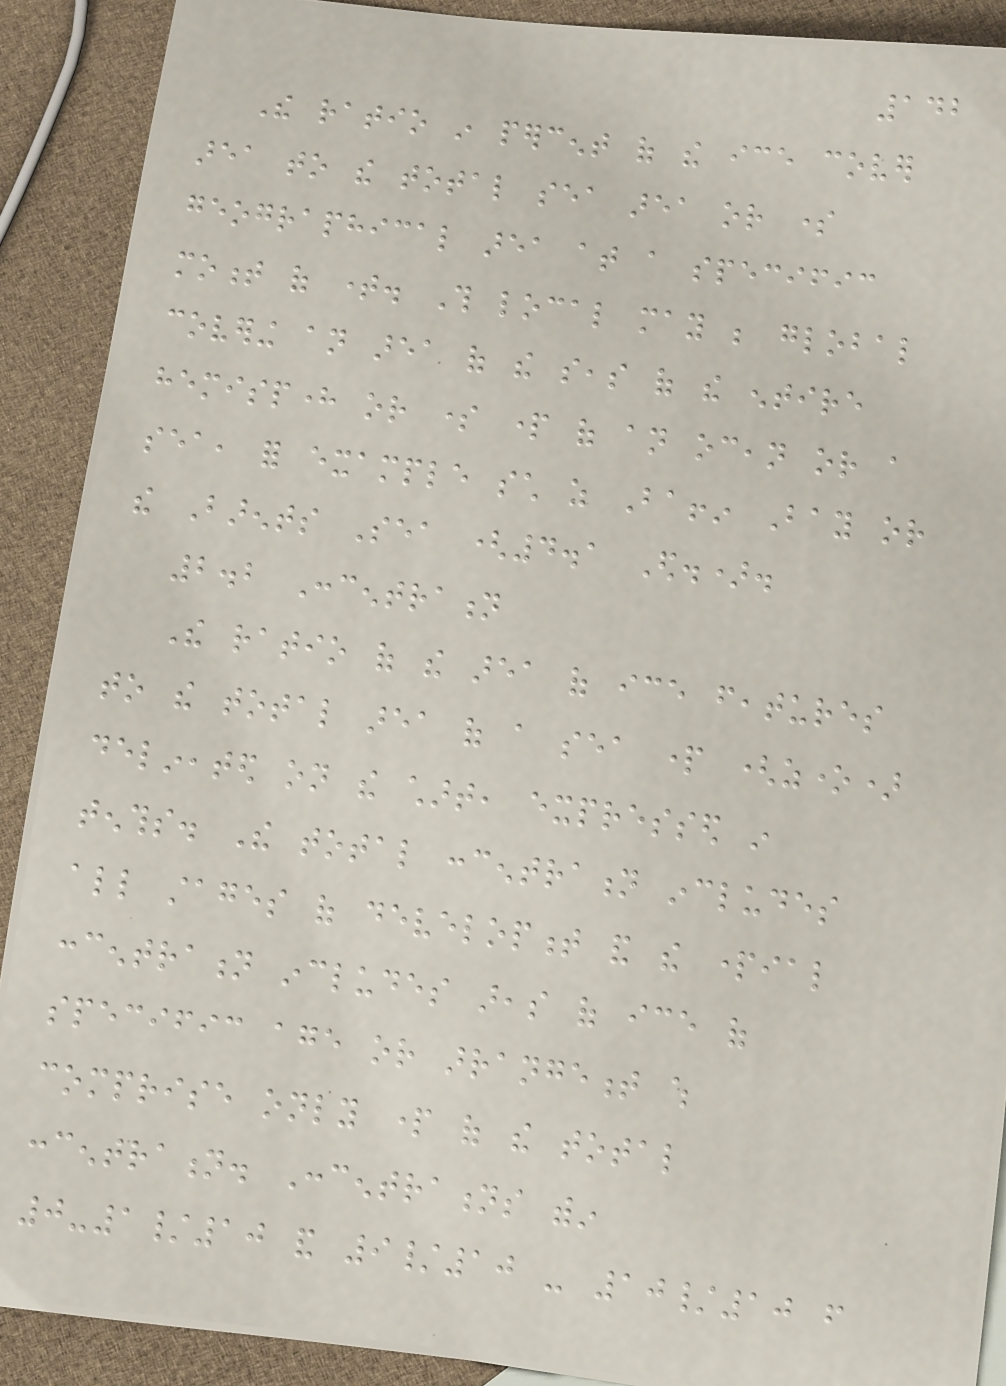142
The ratio in percent of the ice cover
area to the total sea area or some
geographical area at a specific
moment of time. This local may be global
covering an area of the seas of the entire
hemisphere or some part of an ocean or a
sea, for example such as Baffin Bay or
the Barents Sea (4.1 Ed.).
2.2 Concentration
The ratio of the area of ice features
to the total area of a sea part (zone)
delineated on the chart, expressed in
tenths. The total concentration includes
all stages of development and the partial
concentration includes areas of ice of
specific age or arrangement which
comprise only part of the total
concentration. Concentrations within
0-1/10 and 9/10 - 10/10 from
